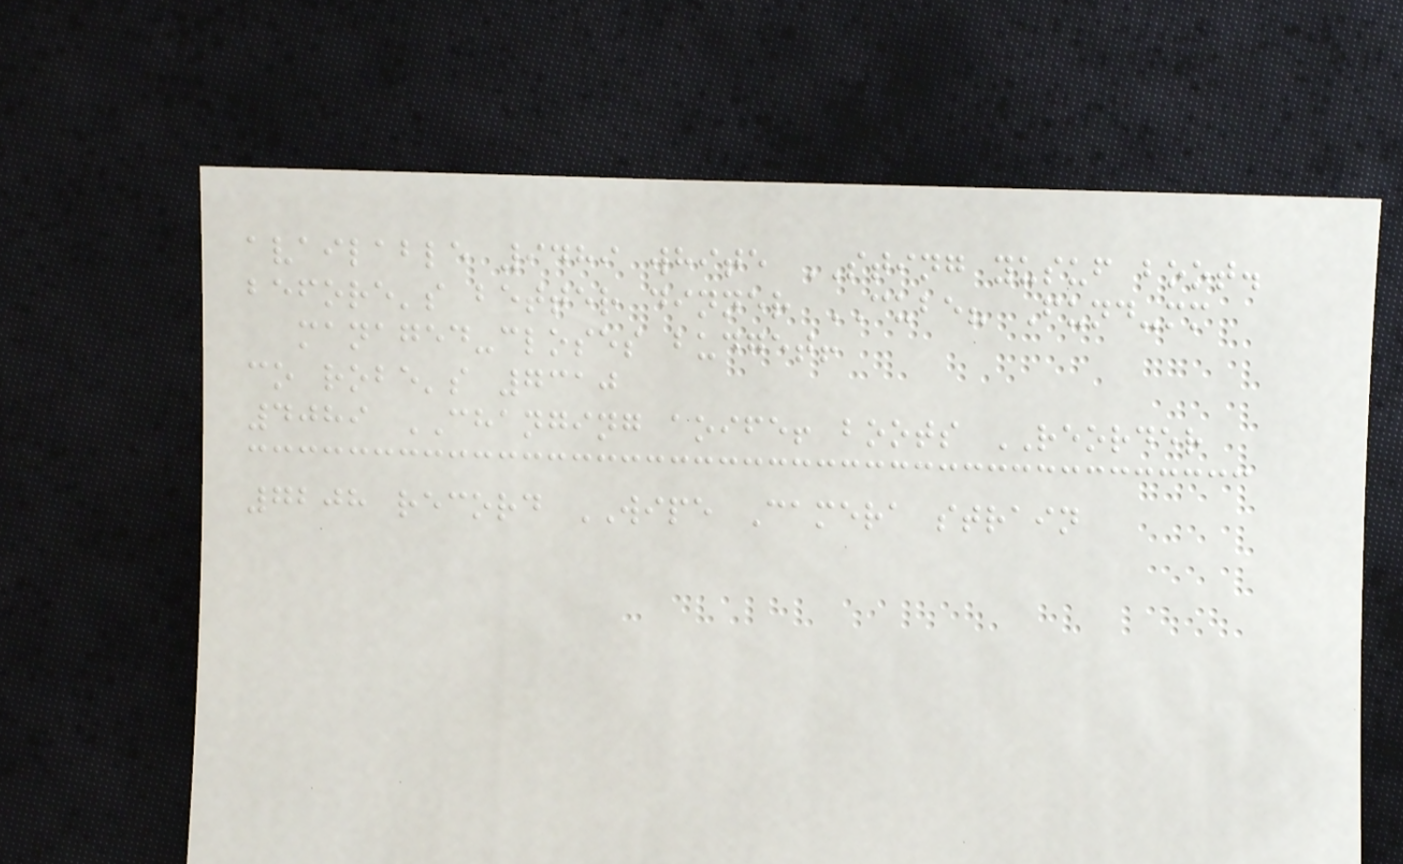available 9489 white STING yusuf boot.
before's better dinner CUBE? Fund-mm
managed-closes budget!
co robe's 7310
4089 CHANGING aoife! boots REORDER
7208 record WIPE Camera strain
